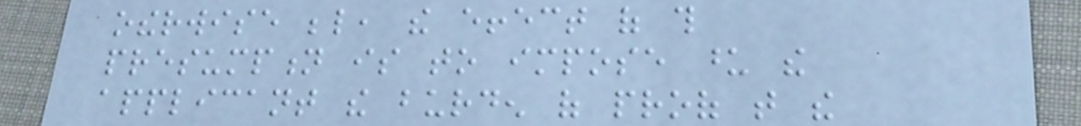otherwise below, the effect of this
presumption is to impose upon the
applicant the burden of proof that the
